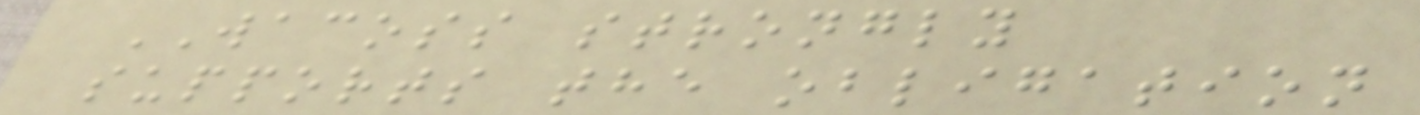WACOSS strongly
supports the obligation
